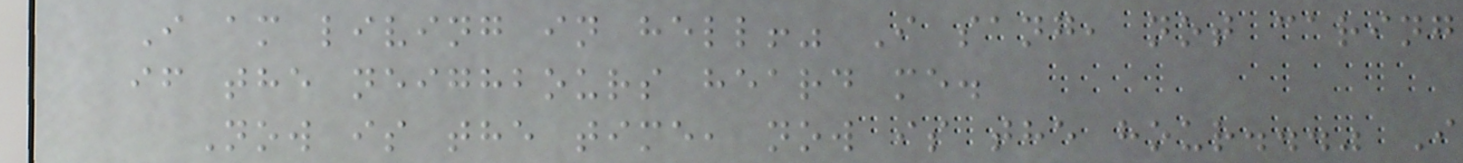I am living in hell!" I sang, not caring
if the neighbours heard me.
Now is the time, now is the hour..." I
